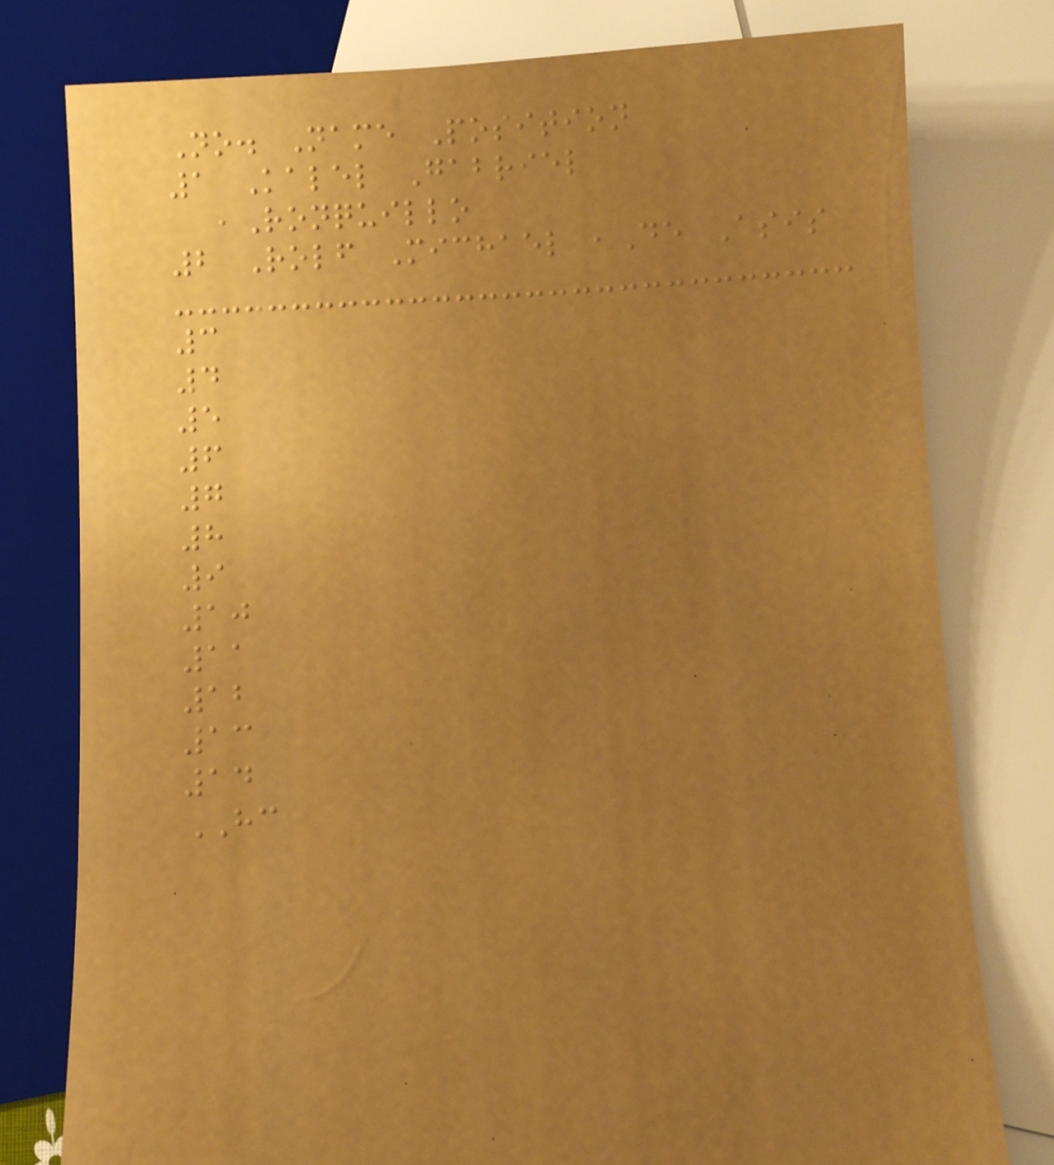No. Name Position
1 Kalel Gabriel
,Ronquillo
2 Rolf Michael ,De Asis
3
4
5
6
7
8
9
10
11
12
13
14
HC
